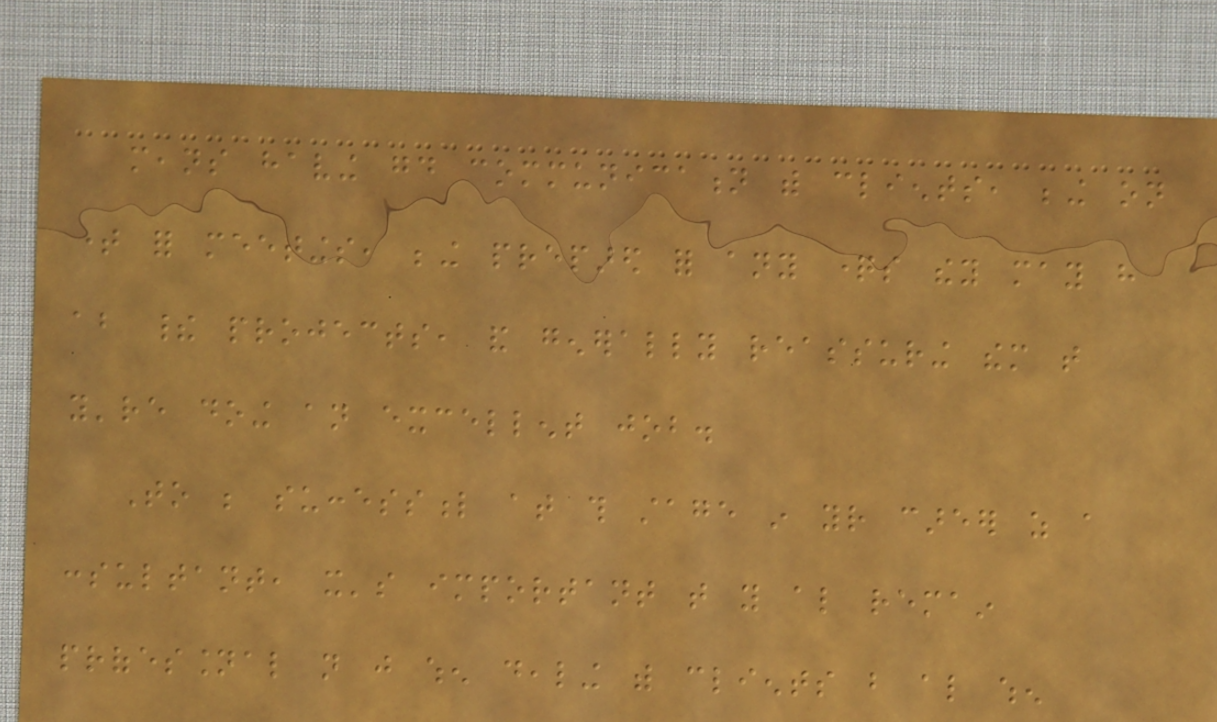means having good communication with clients, being on
time for meetings, being prepared for any questions they may have
about their projects, and generally reassuring them that
you're doing an excellent job.
To be successful at this stage in your career as a
consultant, it's important that you also remain
professional not just when dealing with clients but also when
